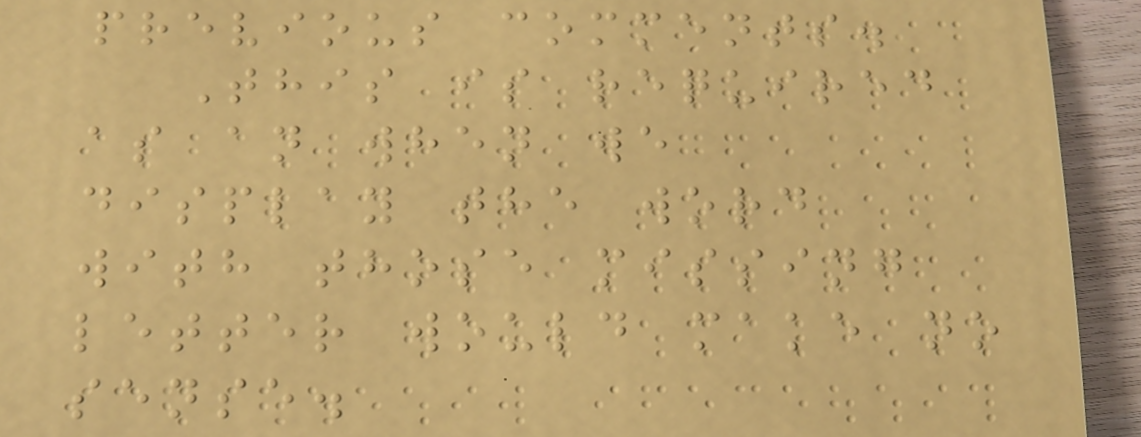previous comments.
This is required
as an when we
display the word
with those missing
letter would make no
sense.
